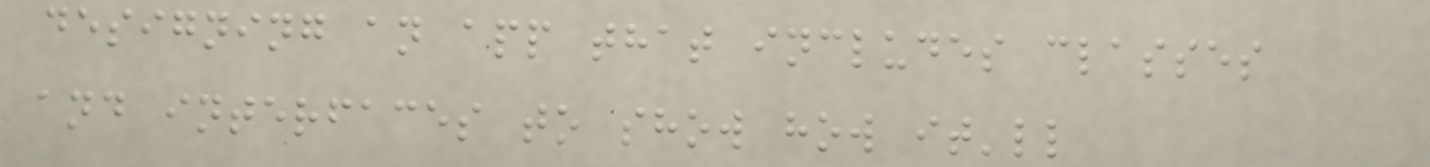designing an app that includes classes
and interfaces to show how it'll
